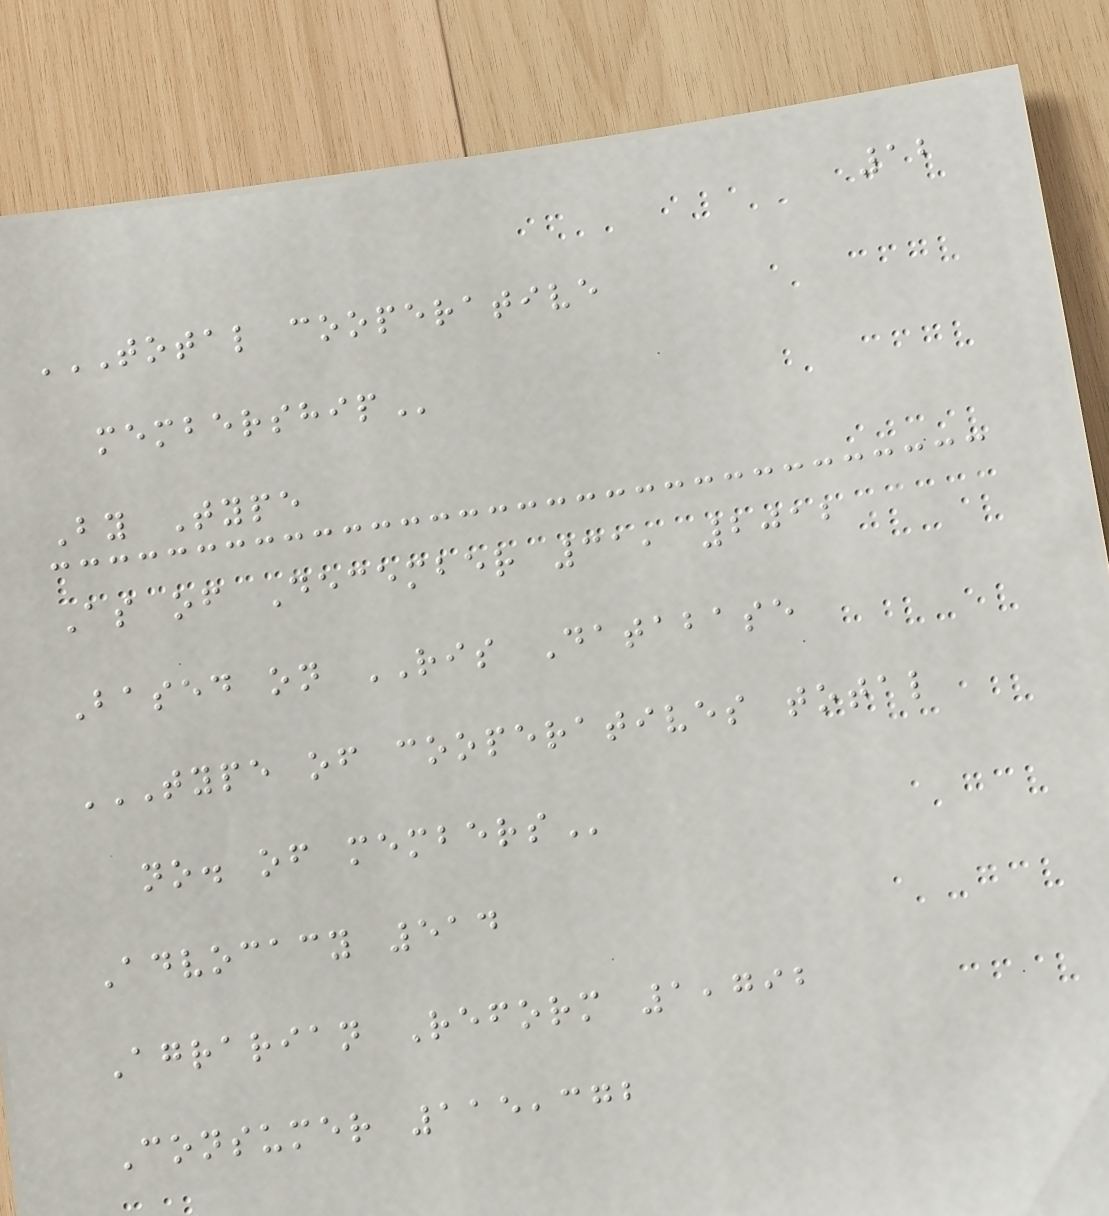12
TOTAL COOPERATIVE
MEMBERSHIP
By Type
As of December 31, 2012
Based on RIS Database
TYPE OF COOPERATIVES TOTAL
NO. OF MEMBERS
Advocacy 514
Agrarian Reform 1,792
Consumer 115,372
